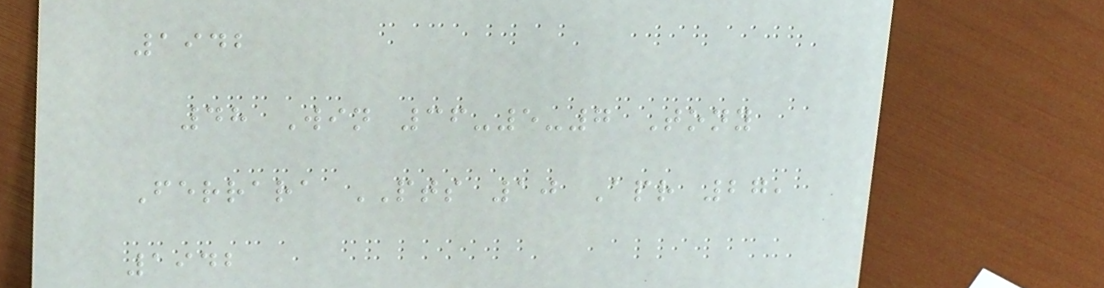1942
48 Win 36-5-7 Tony
Ferrara PTS 10 Apr 27,
1942
